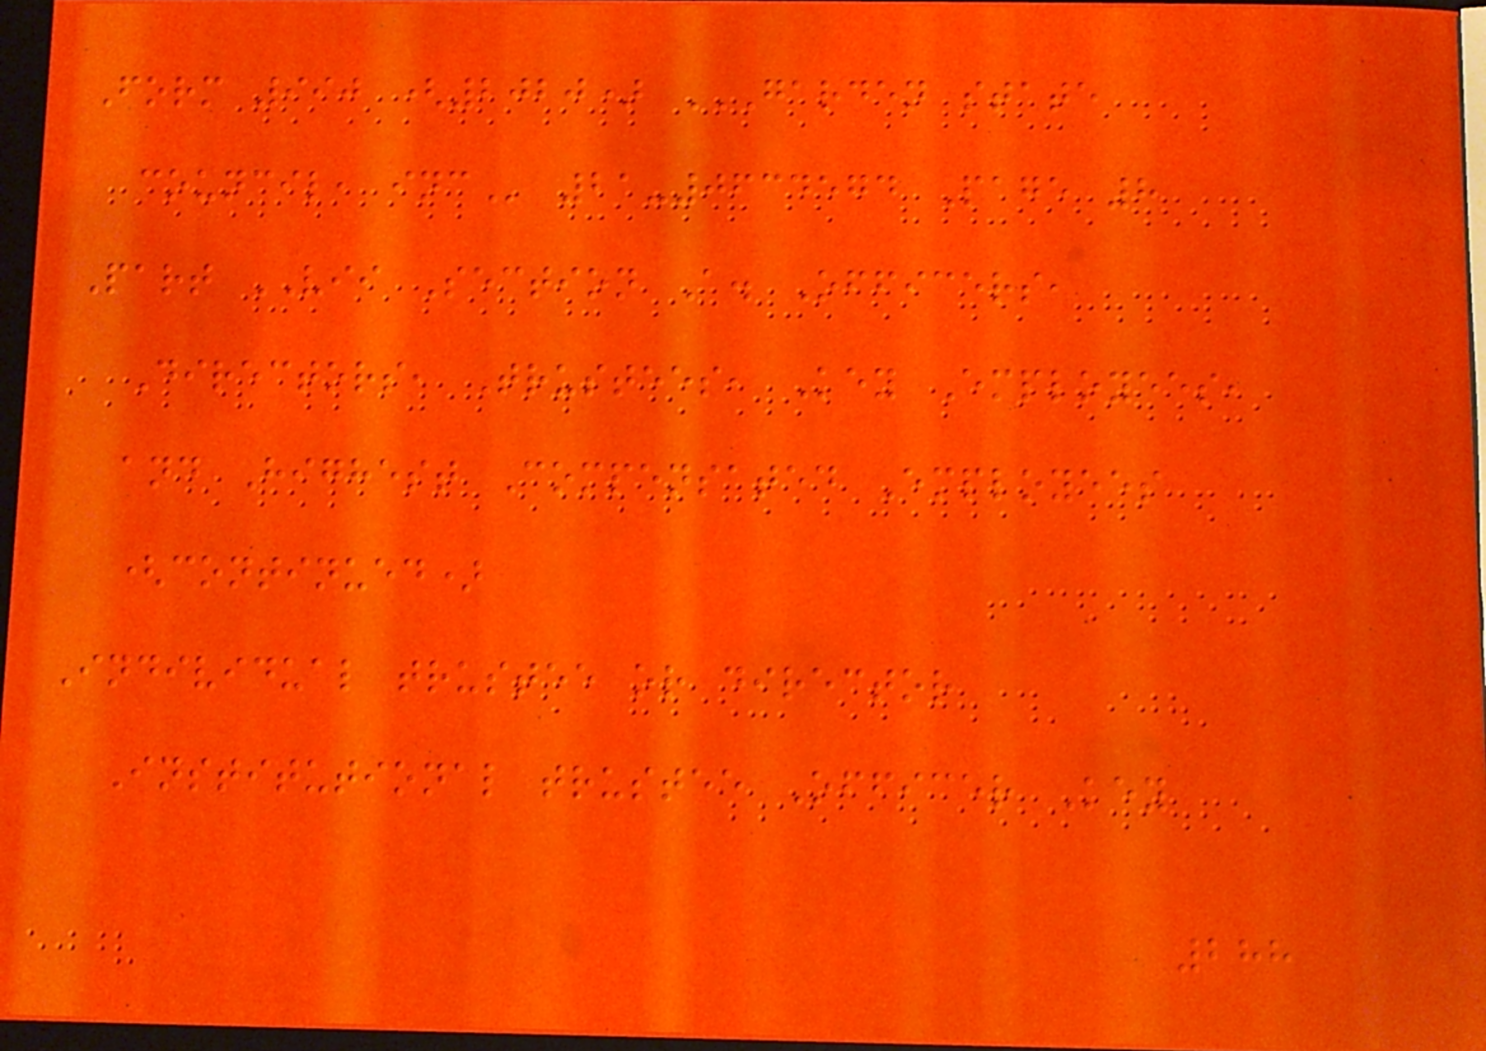Form 990 (2020) GARDEN STATE
COUNCIL, INC 21-0634574 Page 8
Part VII Section A. Officers,
Directors, Trustees, Key Employees,
and Highest Compensated Employees
(continued)
Individual trustee or director
Institutional trustee Officer Key
288
